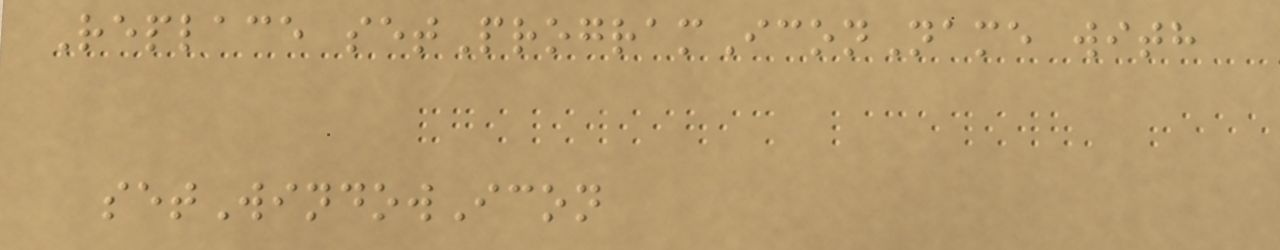Replace setProgramIconName with
setWindowIcon
